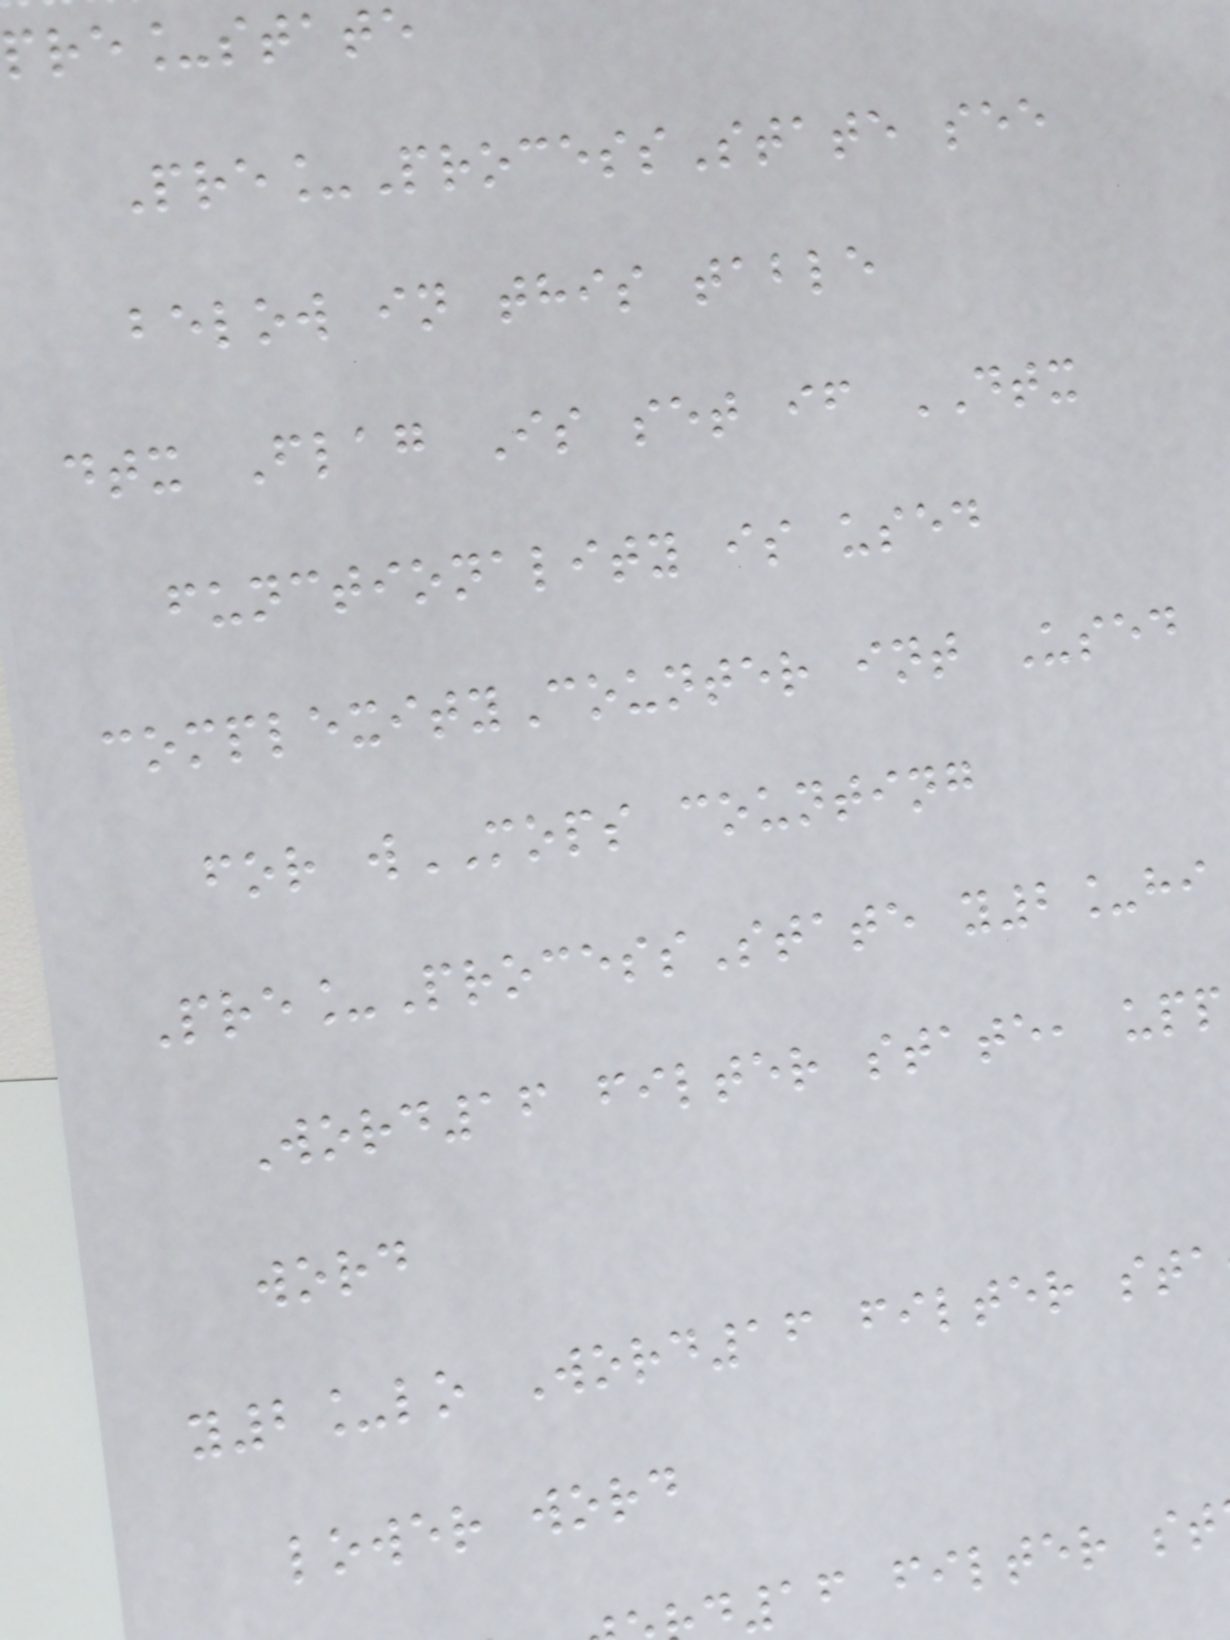pre_state
Pre_ProcessState see
below in this table
dtx Flag Is set if DTX
functionality is used
complexityCounter int Used
for wMOPS counting
Pre_ProcessState y2_hi
Word16 filter state, upp
word
y2_lo Word16 filter sta
lower word
16 filter st
